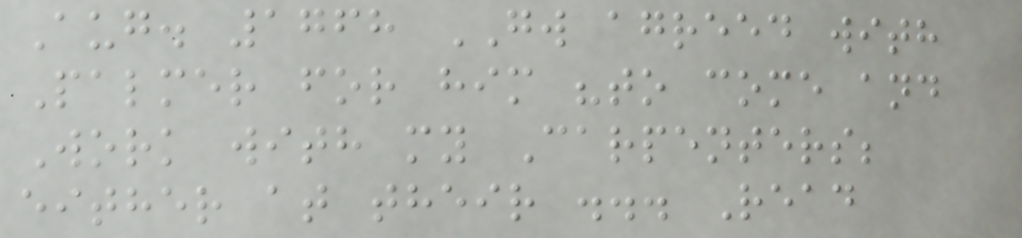Aug. 1768 GW agreed with
Palmer for him "to come and
Work with my Carpenters;
either at their ... Read
